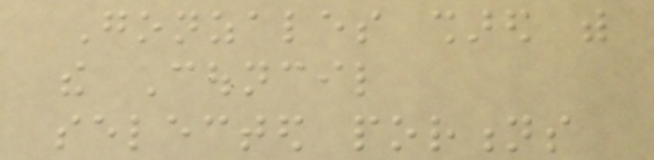Gonzales shared with
the Council
selected portions
